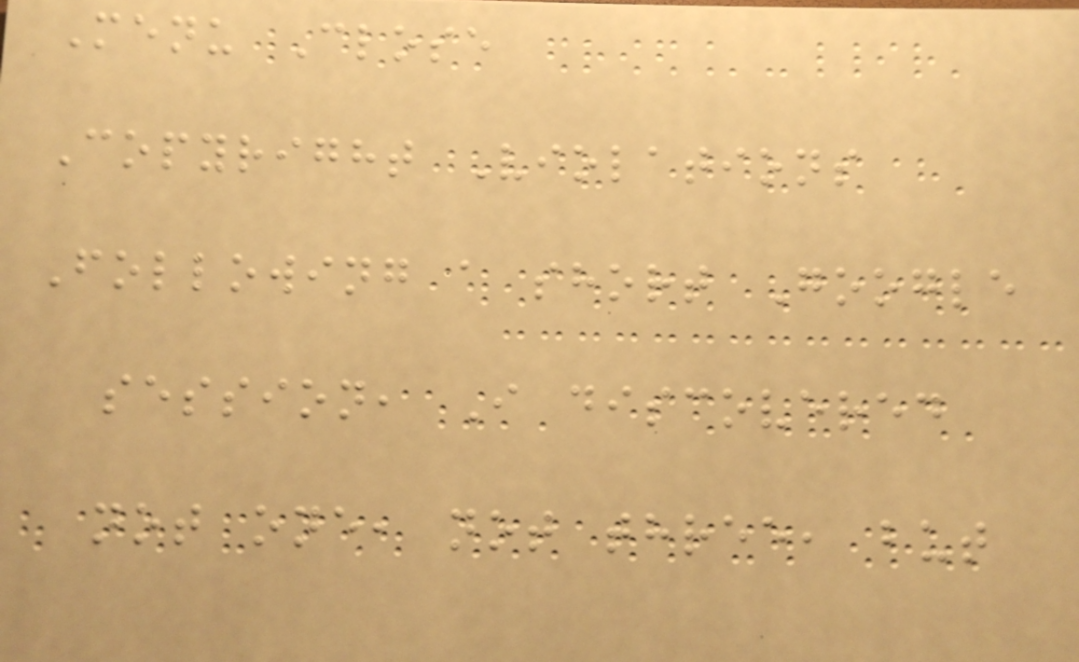Menu Close
Copyright Violations
Following a short Google
session, I discovered
not one, not three, but
